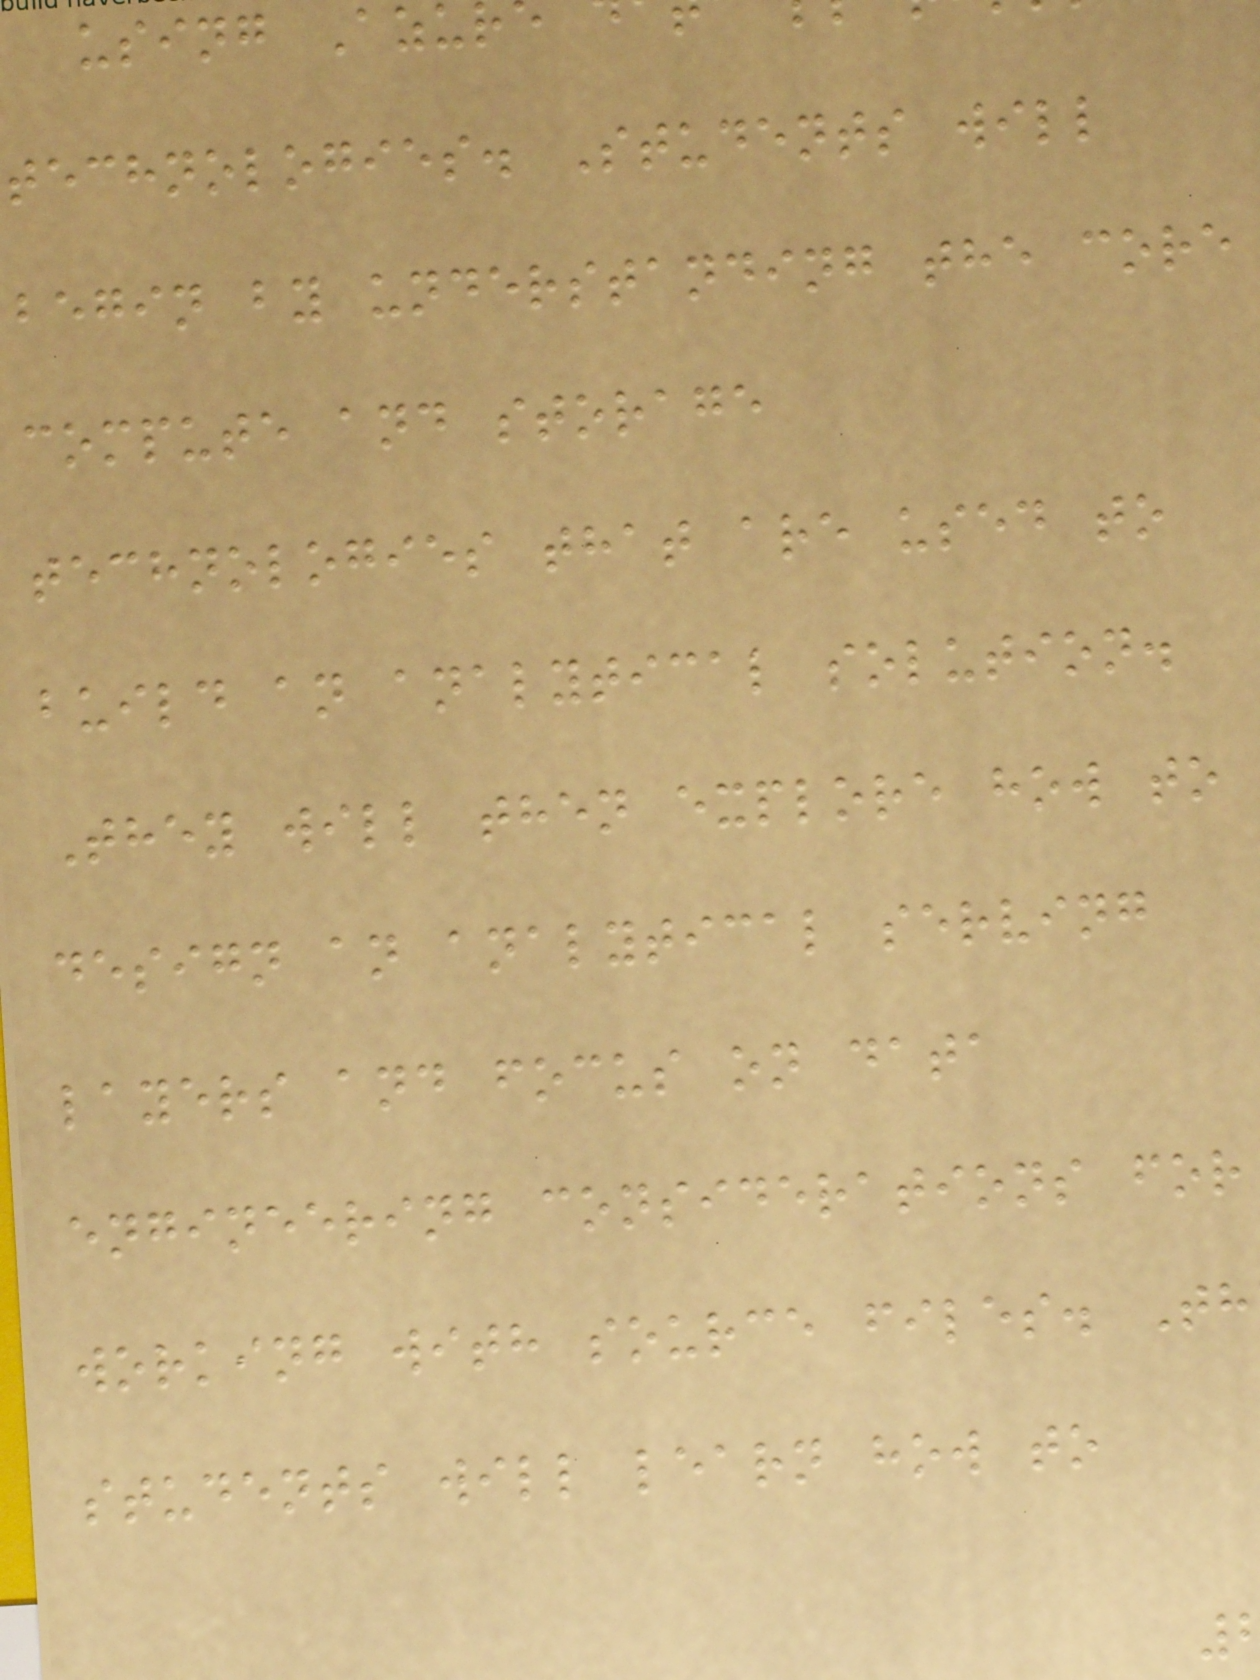using Azu
technologies. Students will
begin by understanding the core
compute and storage
technologies that are used to
build an analytical solution.
They will then explore how to
design an analytical serving
layers and focus on data
engineering considerations for
working with source files. Th
students will learn how to
